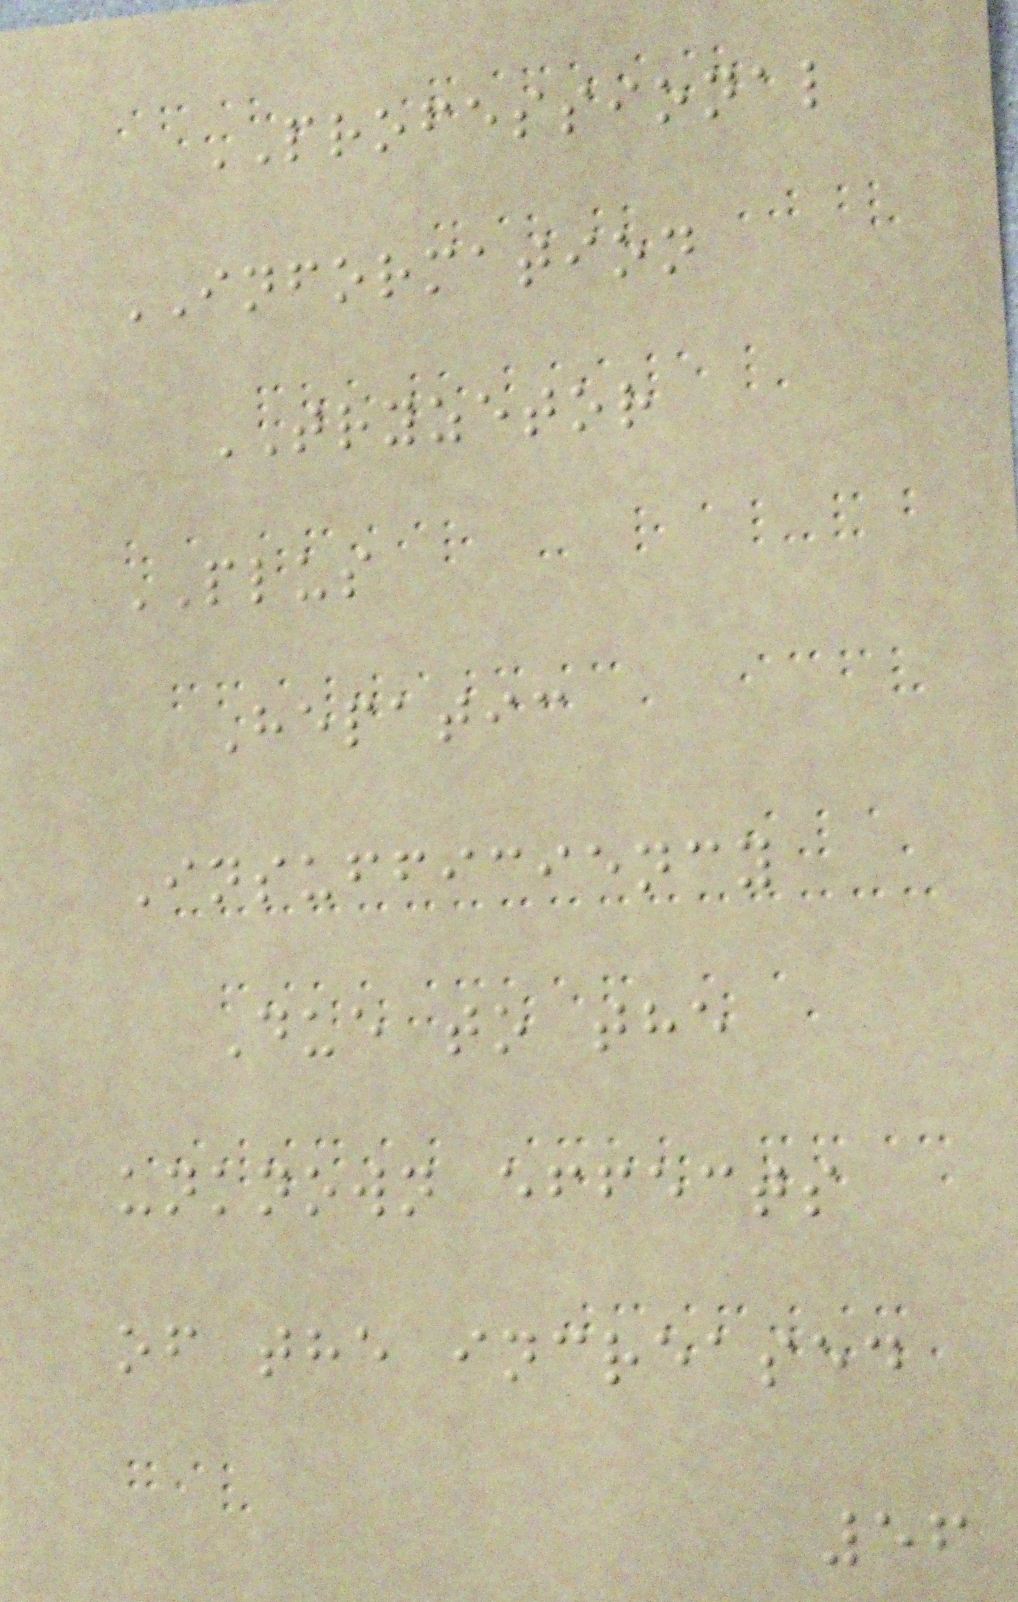PROFESSIONAL
INFORMATION
TRYZETOR
PLUS
Hepatic
Insufficiency
Due to the
unknown effects
of the increased
56
